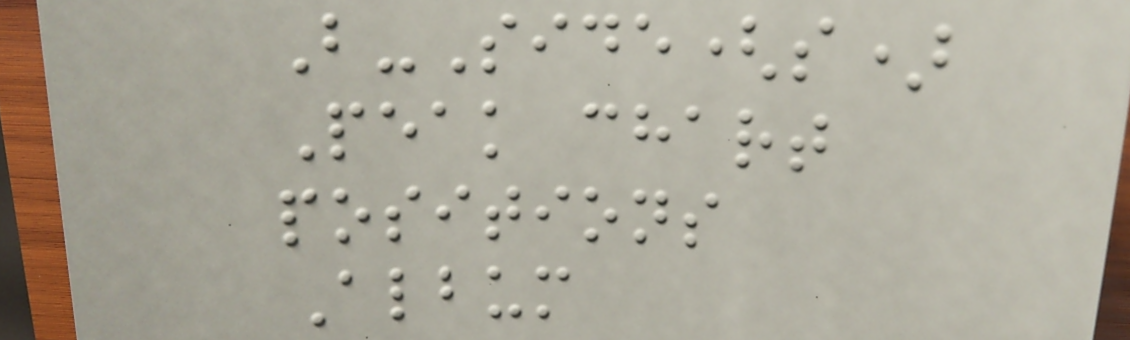B-Side(s)
Peak chart
positions
Album
